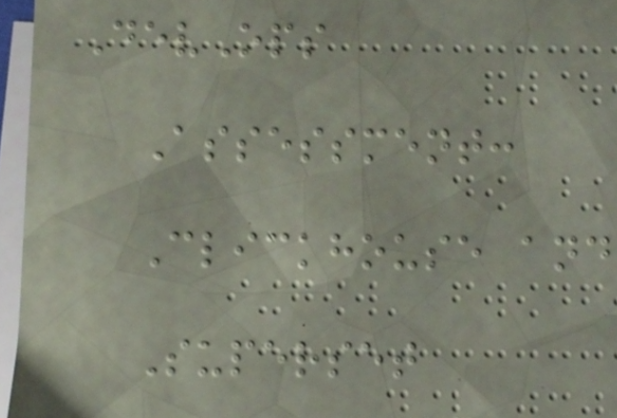DevOps
Assessment:
Clickhouse and
Superset
